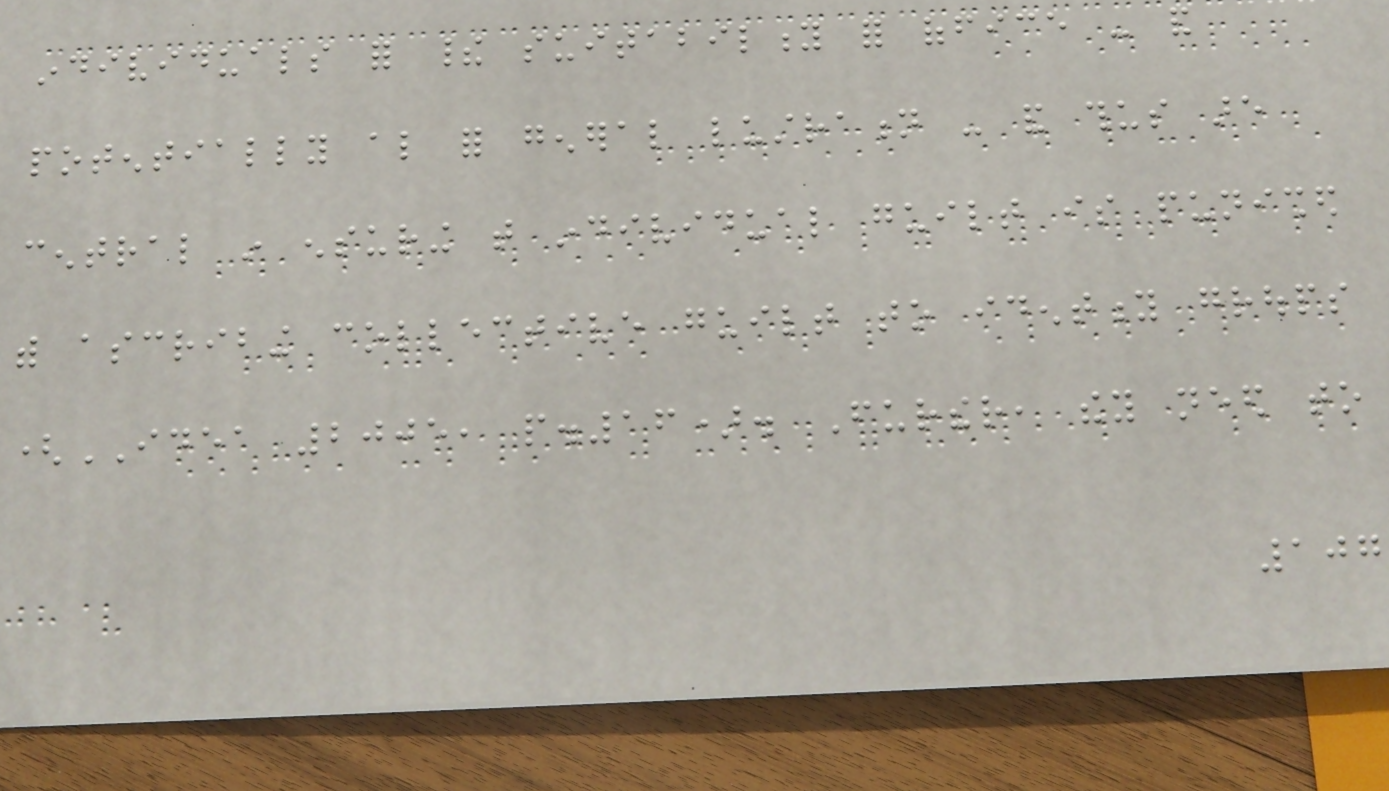individuals for their suitability for office - and
potentially also for general lustration - and thus are
central in ensuring that individual guilt is punished
with ascribing collective guilt to identity groups
(IDEA 2005, p.16). Further, they need to
107
